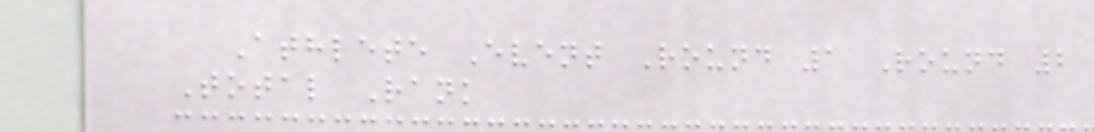Athlete Event Round 1 Round 2
Total Rank
